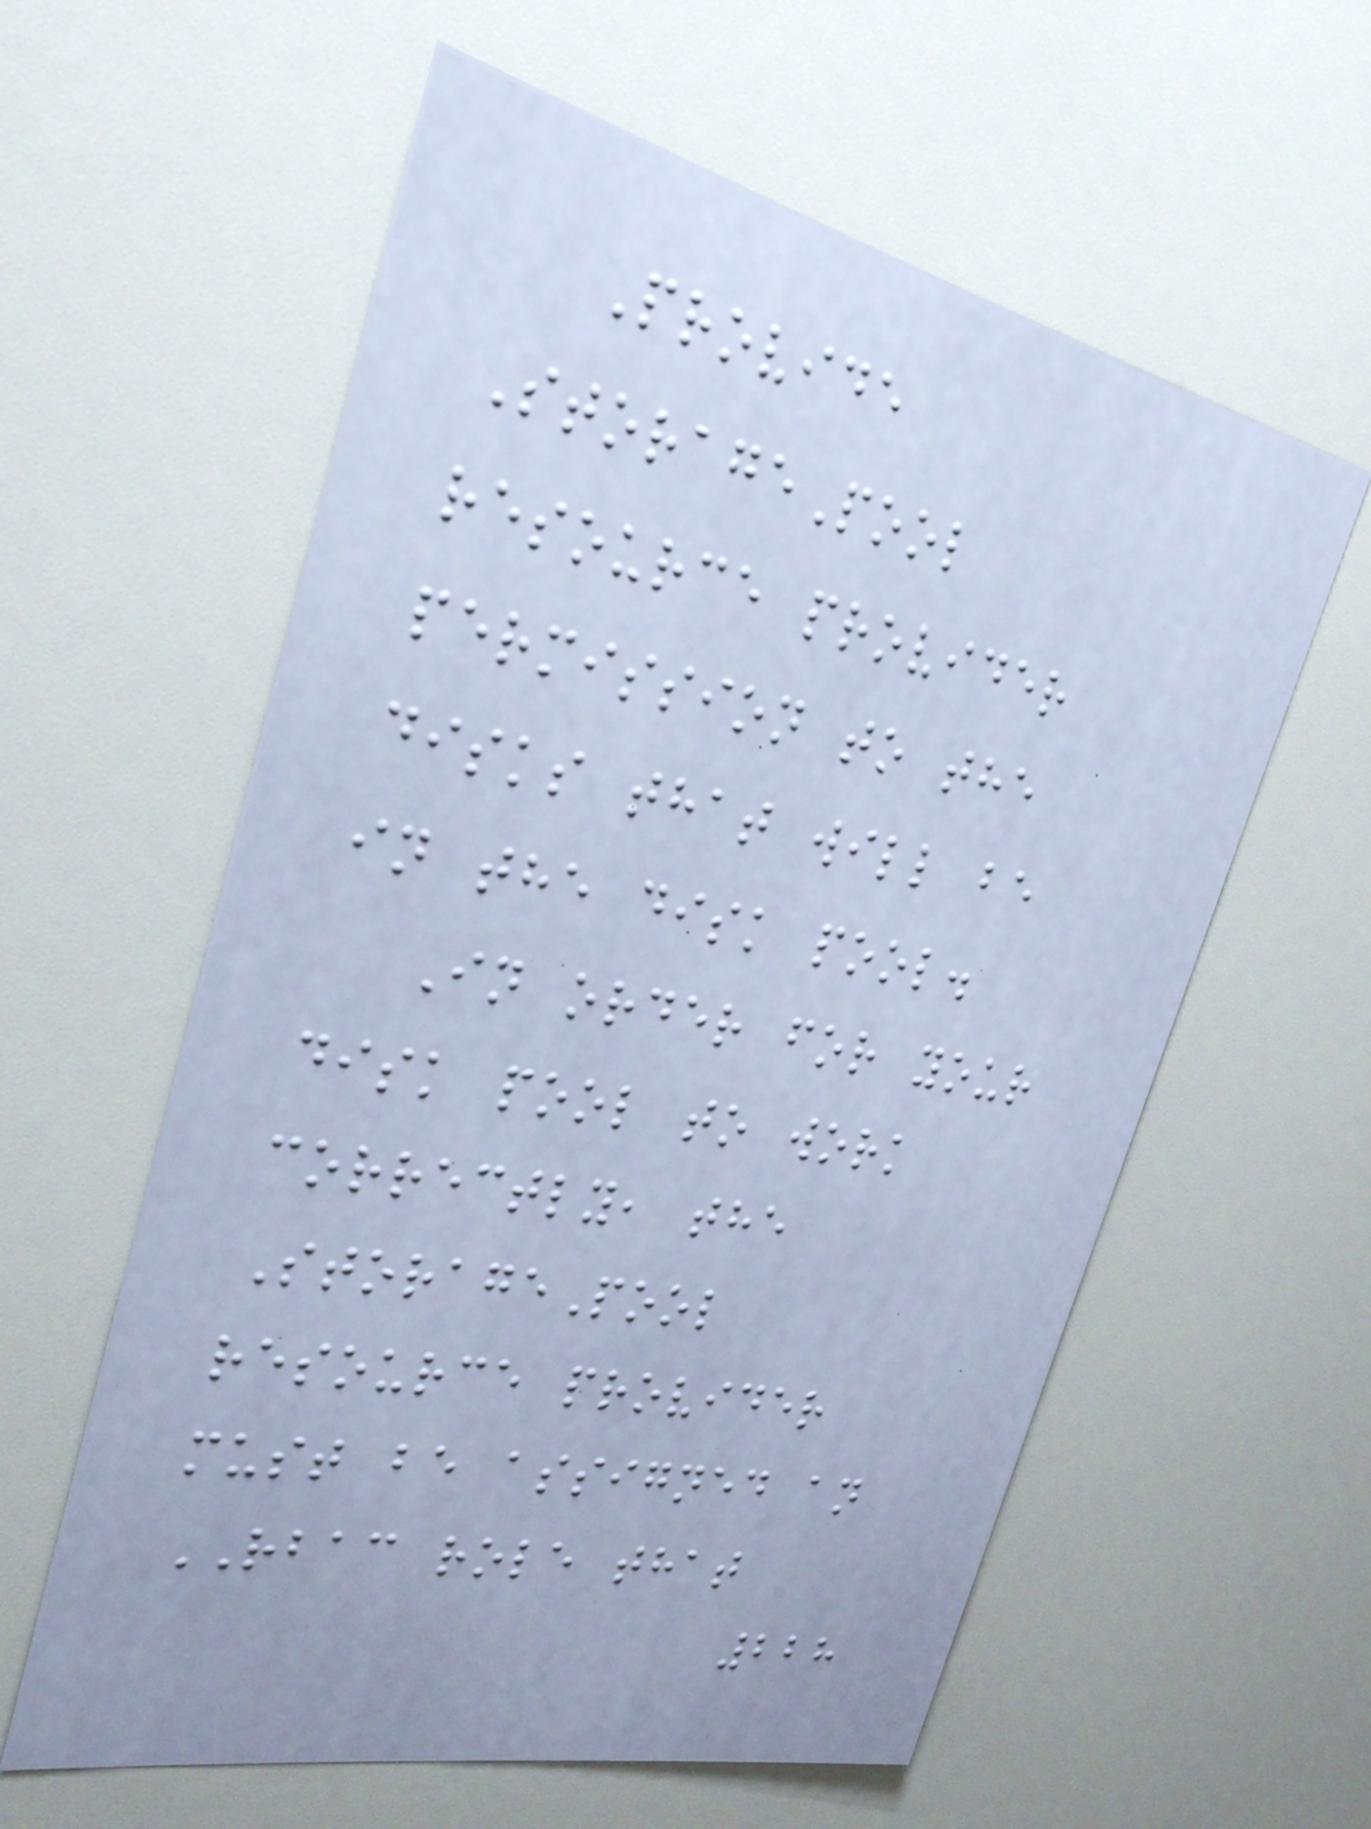Provide
StoragePool
resource provider
permission to the
disks that will be
in the disk pool.
In order for your
disk pool to work
correctly, the
StoragePool
resource provider
must be assigned an
RBAC role that
228
